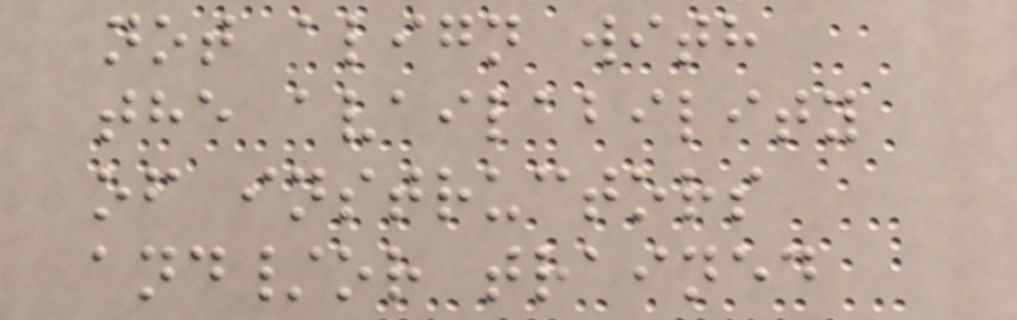not align with
the availability
of instructors
and/or trained
